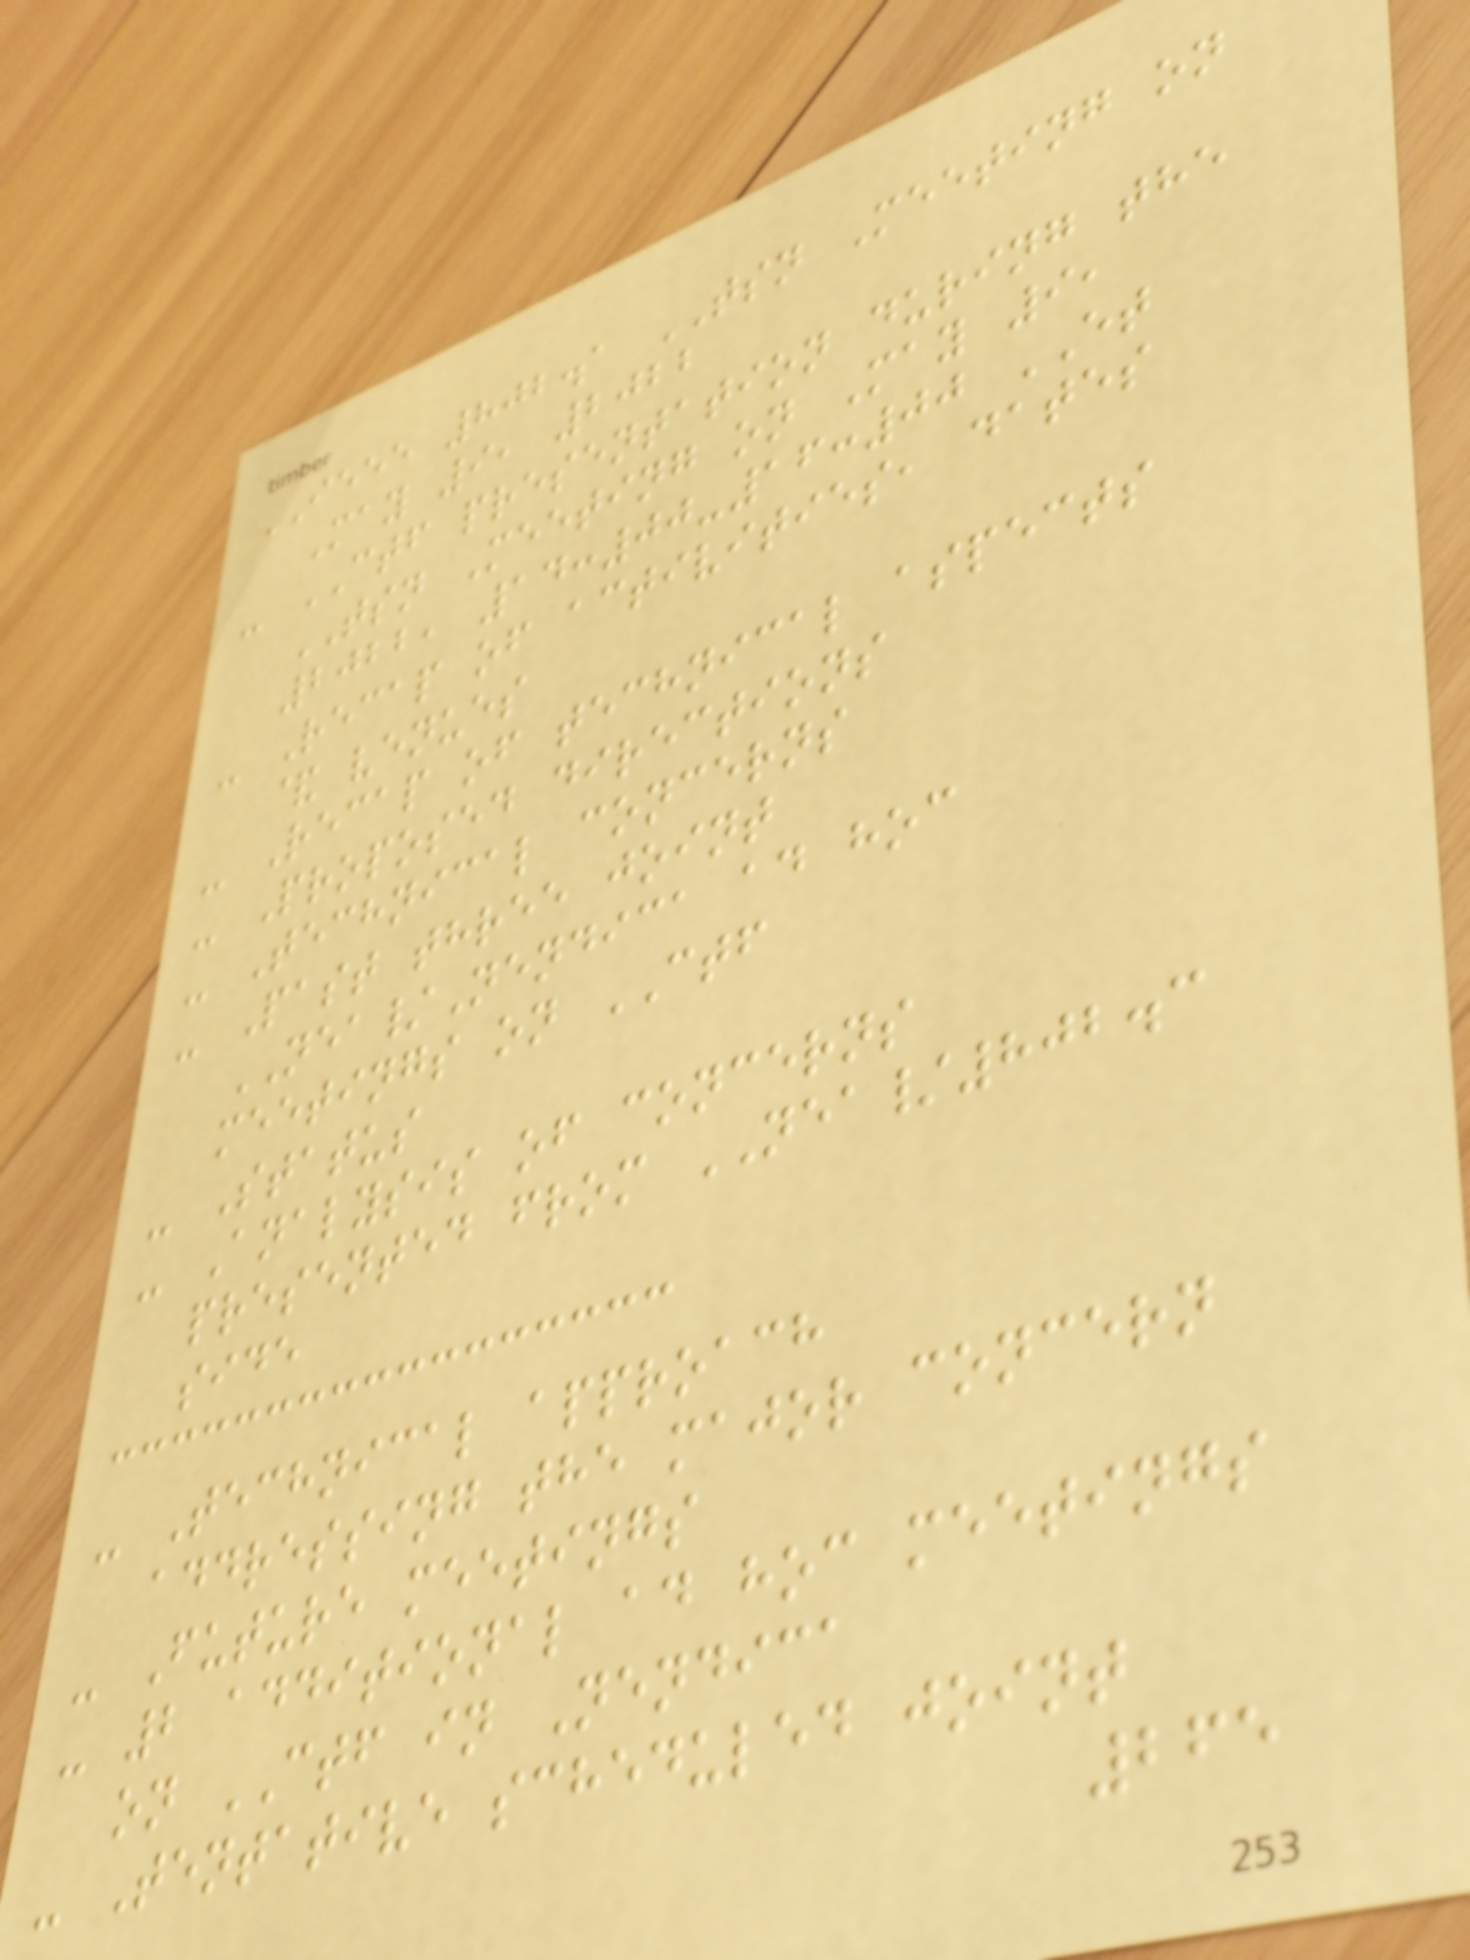IEEE 802.1 TSN Meeting on
May 9, 2022
- CTF presentation during the
TSN Meeting on May 9,
2022, 14:00-16:00 ET
- Recap of activities, dates
& venues
- Recap of technical aspects
- Proposed directions
- Technical concerns
- Past three joint
NEA/Nendica ad hoc
meetings on CTF
- Status
- Analysis of concerns
presented from NEA/802.3
side
- Technical approach
addressing the major concern
- Future meetings
- 2 additional ad hoc meetings
on CTF in Nendica
- Tentative scheduled joint
265
